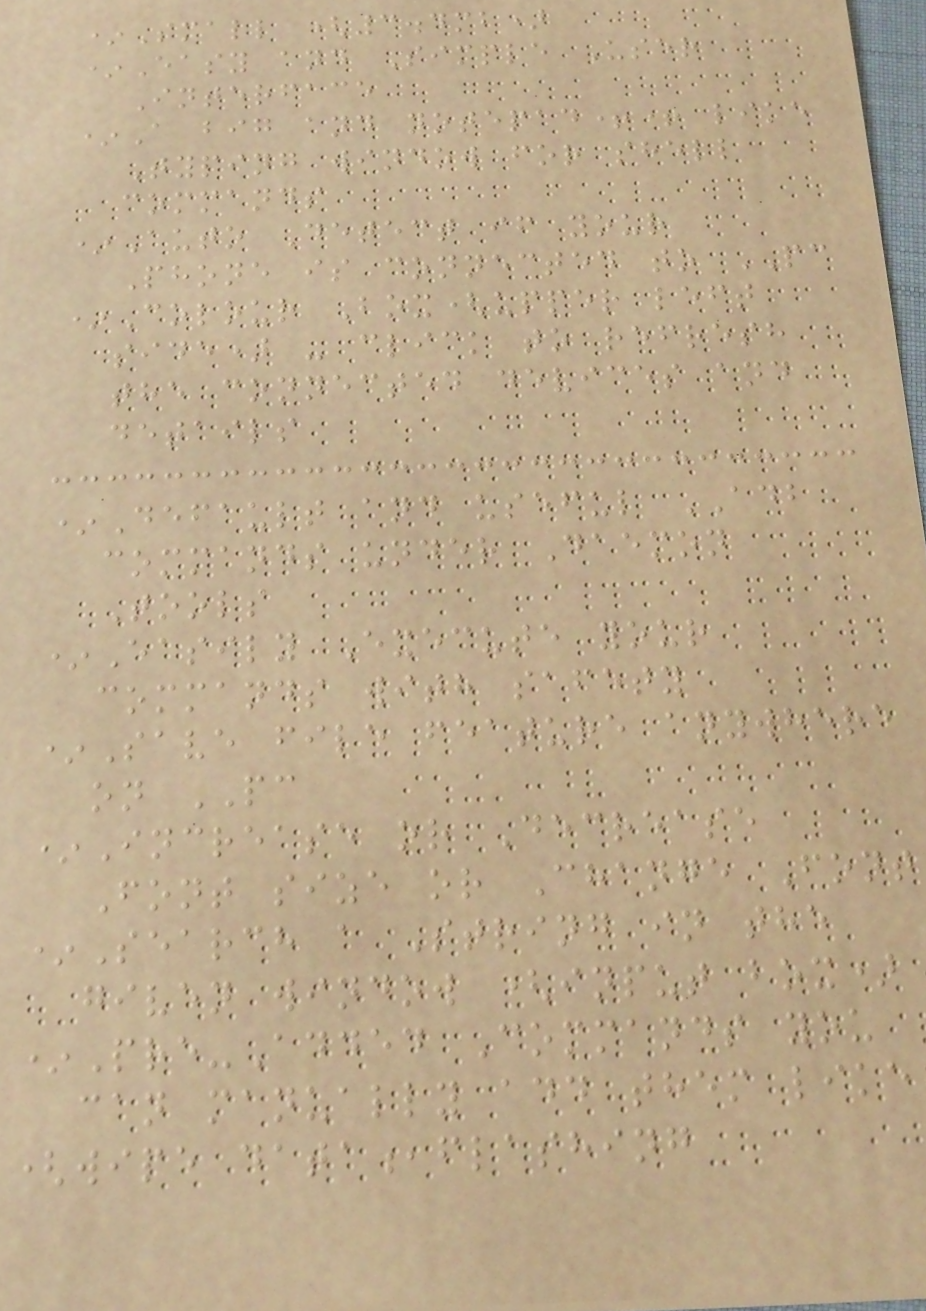*Small (3.4mb)
*Easy and Simple User
Interface
*A big and notepad++ like
Typing window for shell
commands
*Auto Detect if your
Phone is connected to PC
*Colour Box(upper left
side) - click to refresh
the connected devices and
details
*Default and useful ADB
commands under Daemon
Tools
*Easily Execute your
commands with safety
*Save file feature anywhere
on PC
*Increase or Decrease
Font size or Change Font
*Search a String in the
given window (input box)
*Pre-Added Commands you
can manually add them like
(wipe data,flashing
